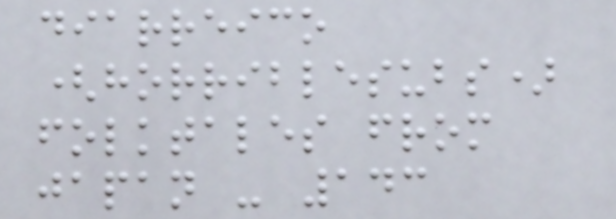diarreico
(horriblesubs)
folktales from
japan - 143
